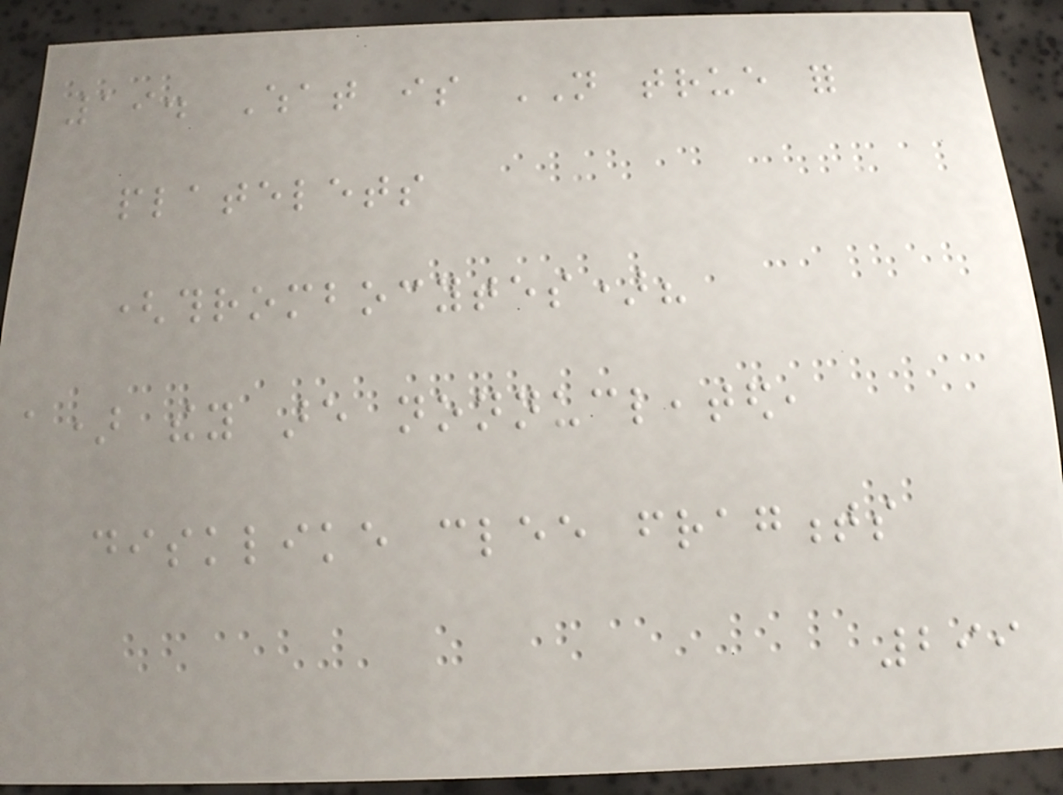19. What is NOT true for
platelets
(thrombocytes)?
a) they are nonnucleated,
disklike clee fragments
299
